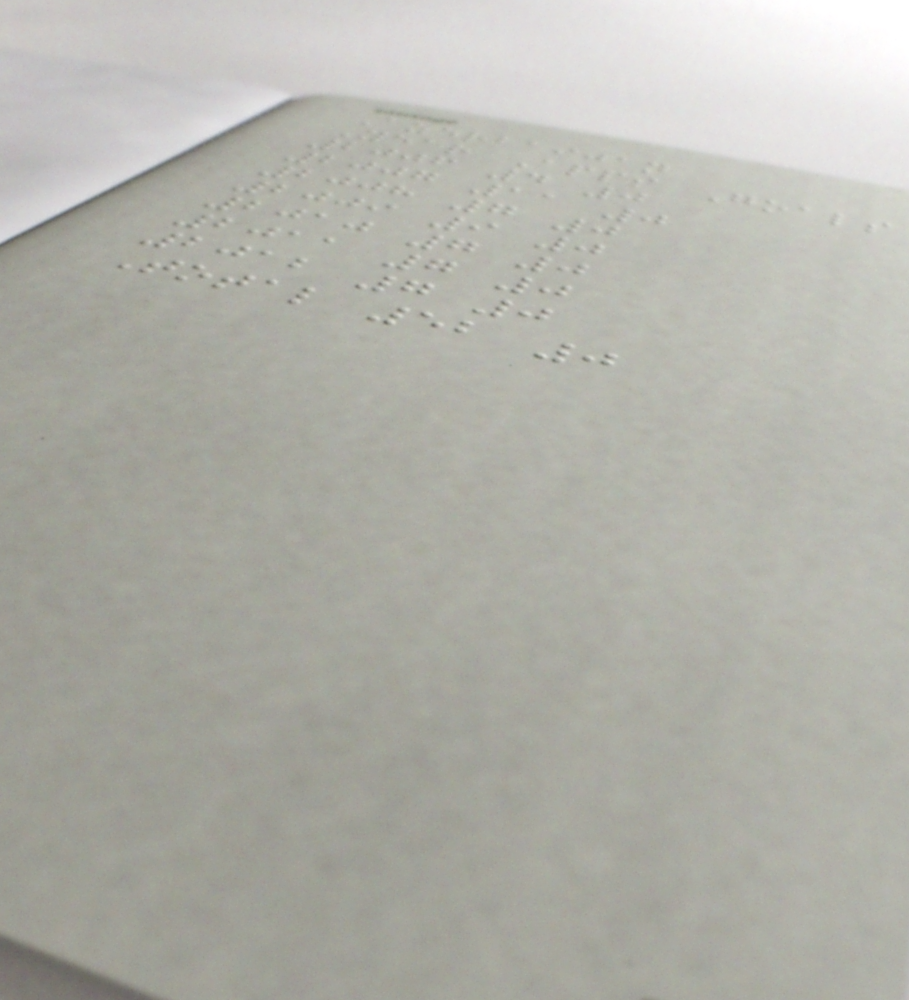Azerbaijan
Year Apps Goals
2006 4 0
2007 11 0
2008 7 0
2009 9 0
2010 7 0
2011 7 0
2012 7 0
Total 52 0
